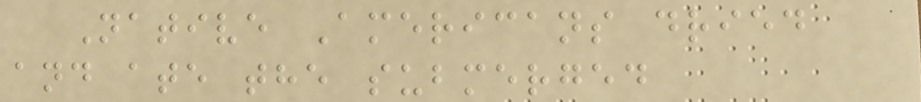Native Americans dried
and ate the submerged
